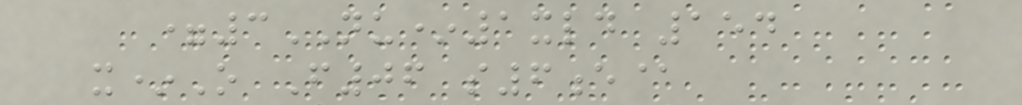=3NU*1xld 154
x*O F06 s6e@
